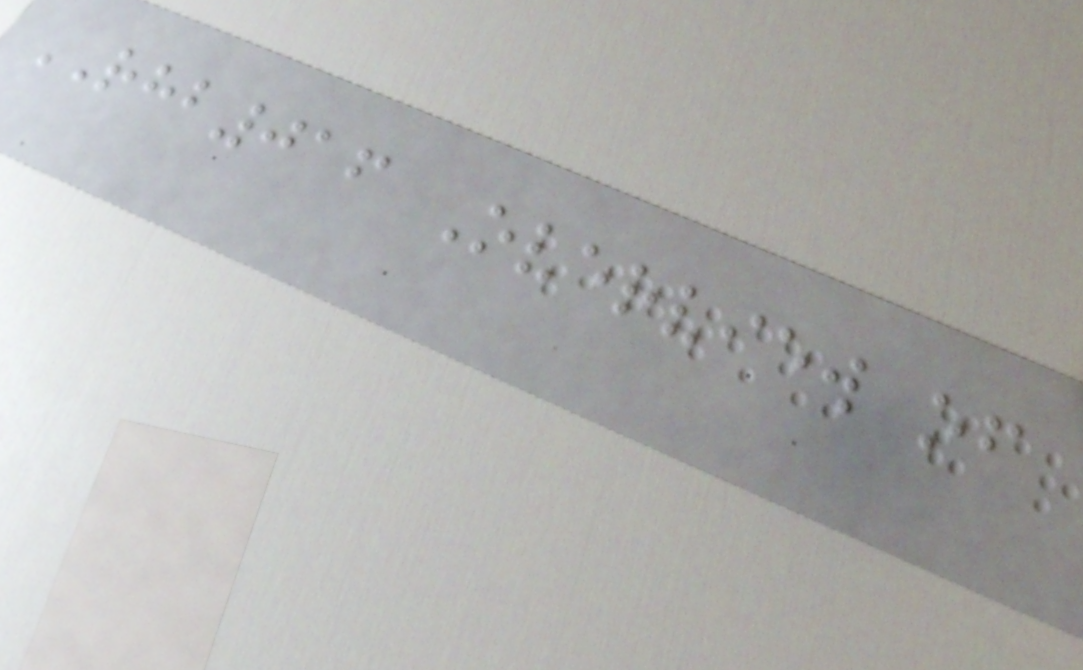RHB016 Overview of
